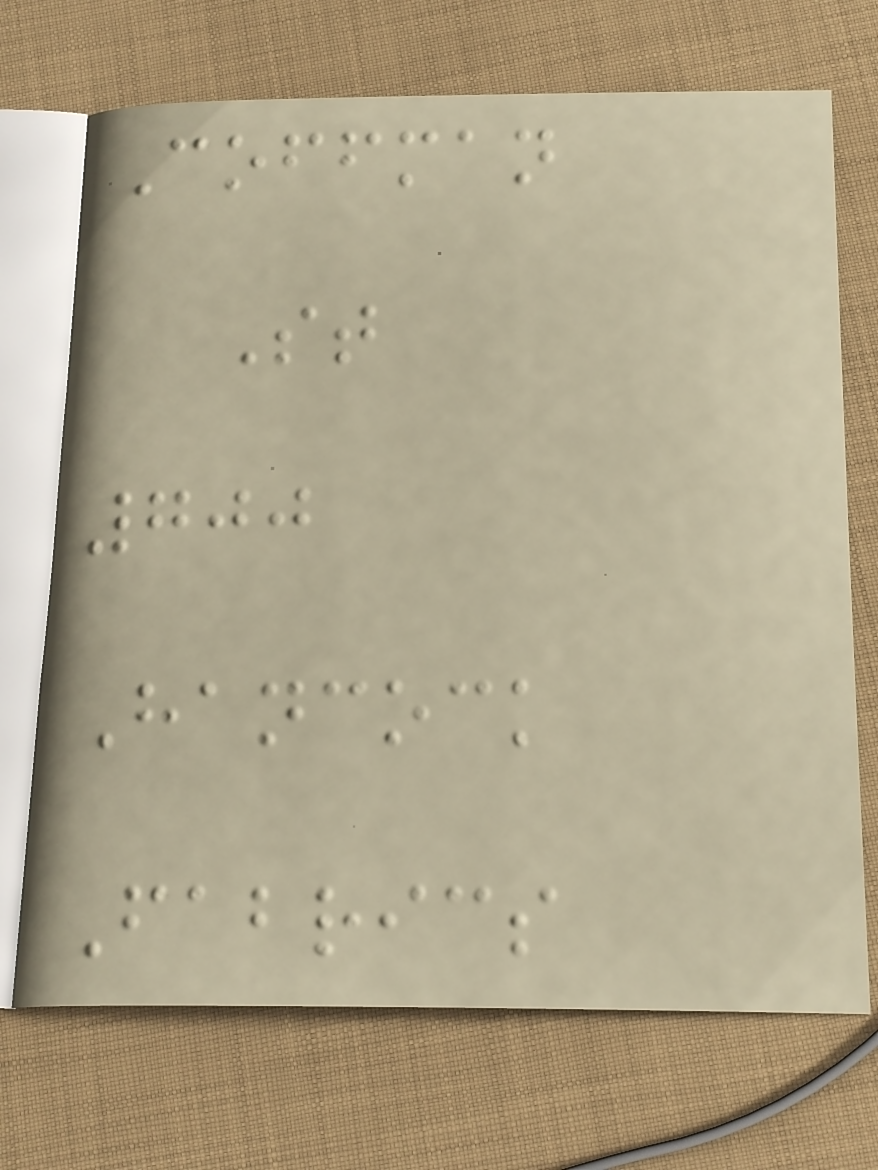Coffman
St
700
Hancock
Fabrics
